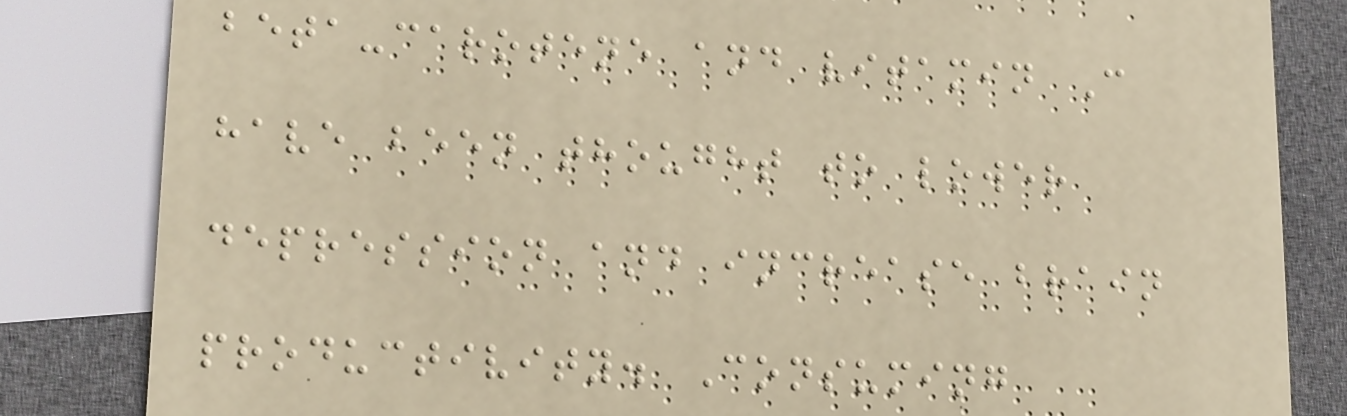beta-carotene and vitamin C
have been thought to lower
depression and increase brain
productivity. Consuming
